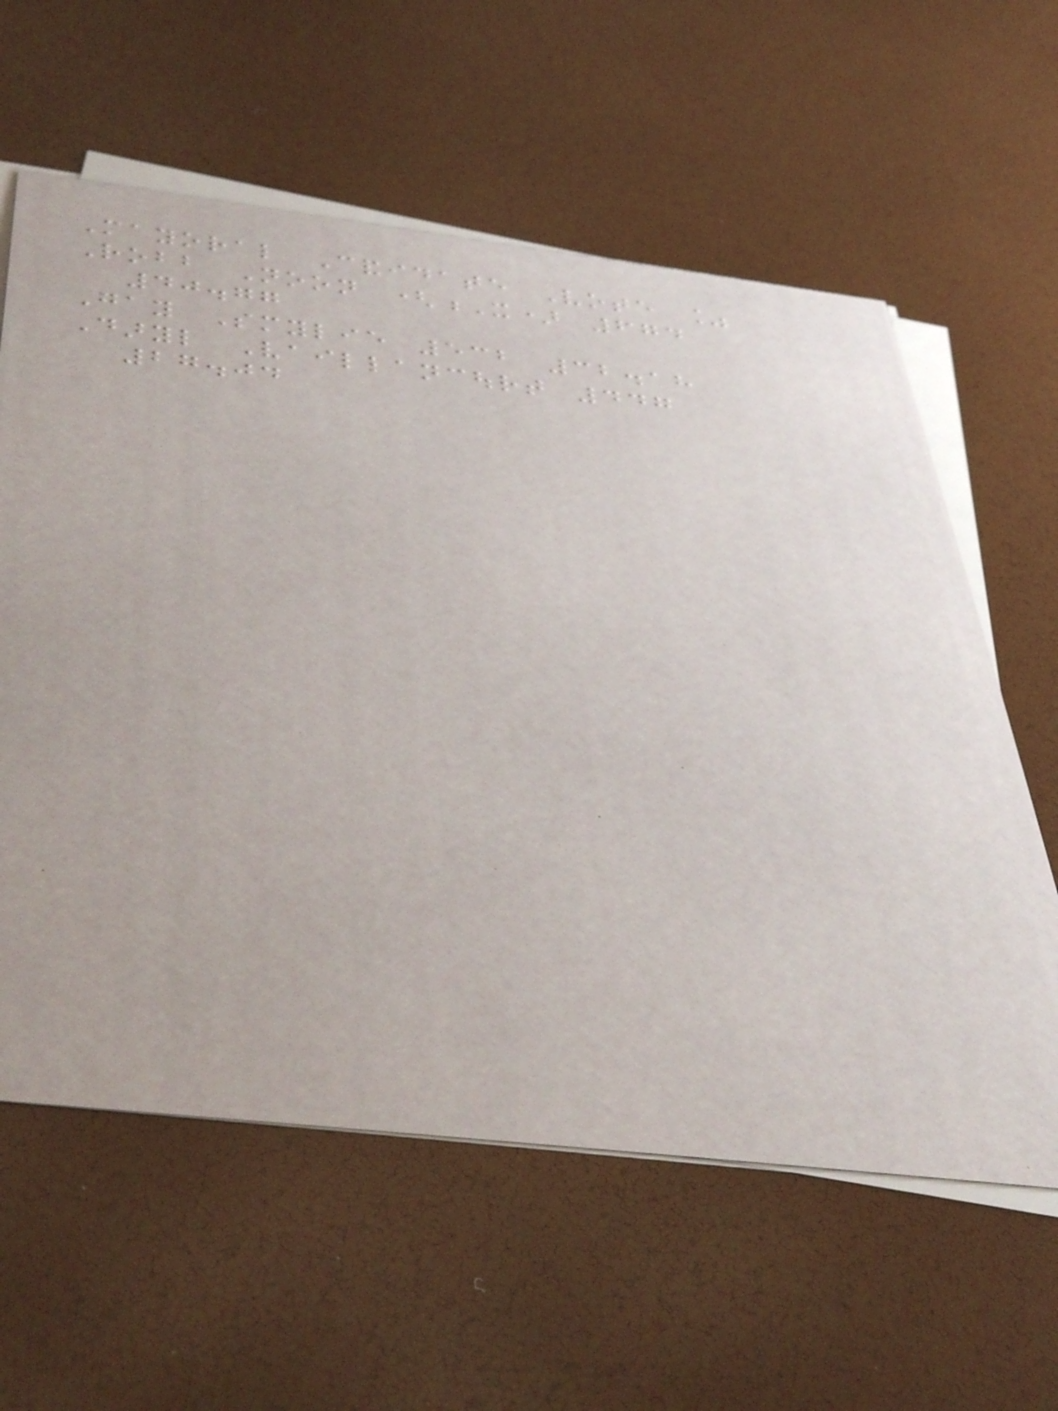Mayoral Candidate Vote %
Robb Noon (X) 674
40.77
Gay Smylie 532 32.18
Daryl Vaillancourt 447
27.04
